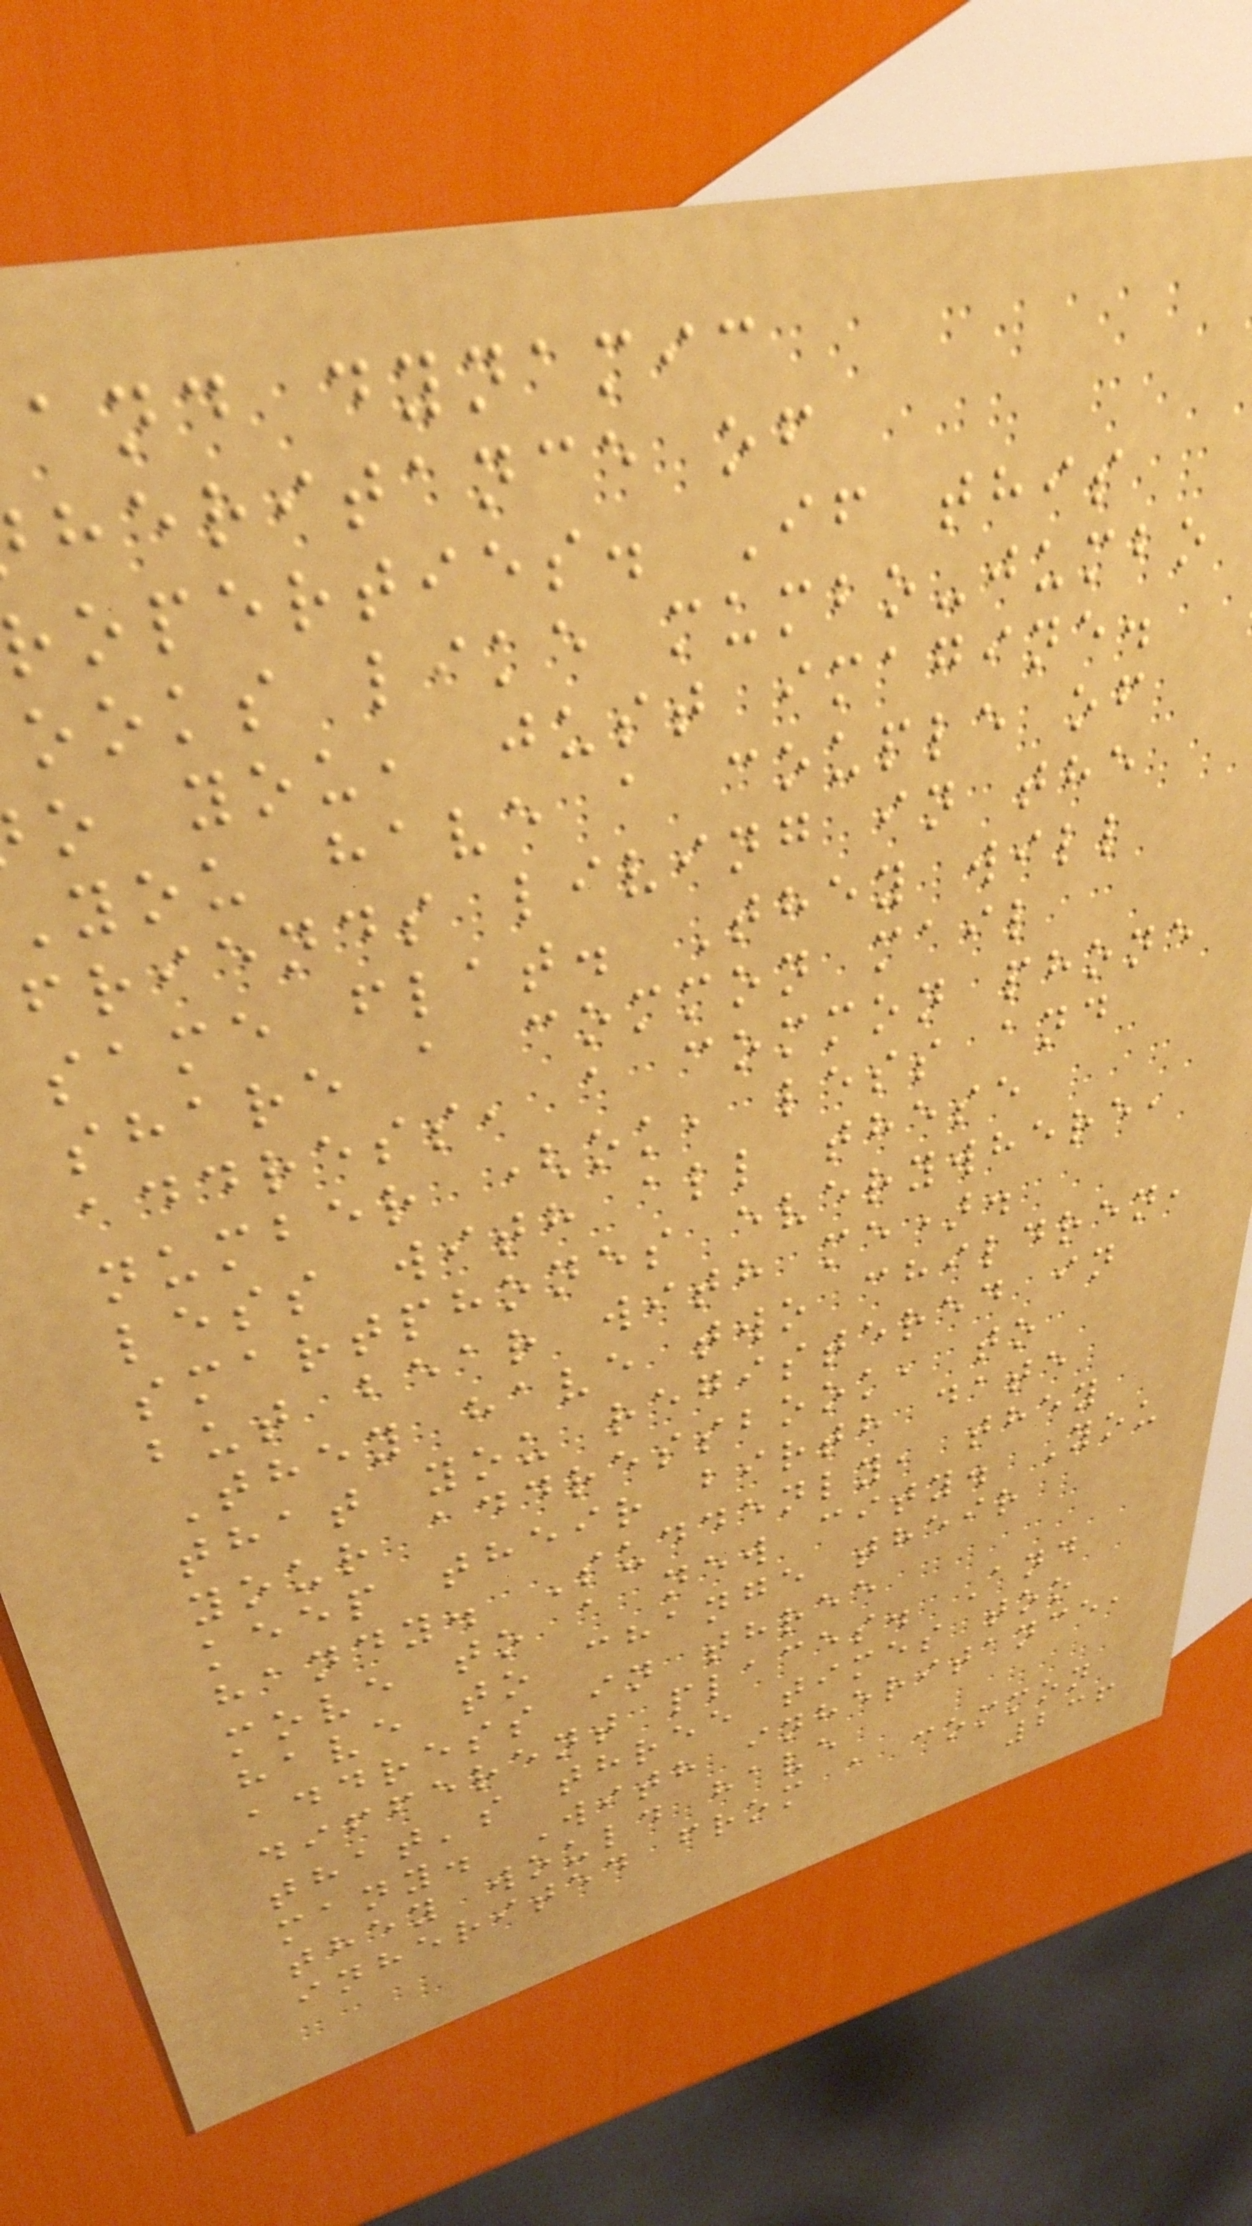and dynamic
heritance of
operties. If this
ooks like mumbo-jumbo
o you, just imagine.
you have a couple of
friends living in the
same flat. They will
share a common mail
address, a common phone
number (ok, less and
less with all these
smartphones everywhere,
but bear with me).
They have two children,
that you registered in
your addressbook, to
keep their birth date
handy. Suddenly, they
move to a new city. You
have to change their
address in three
different places. And
that's three times too
many. With inheritance,
they would have
inherited from a common
236
